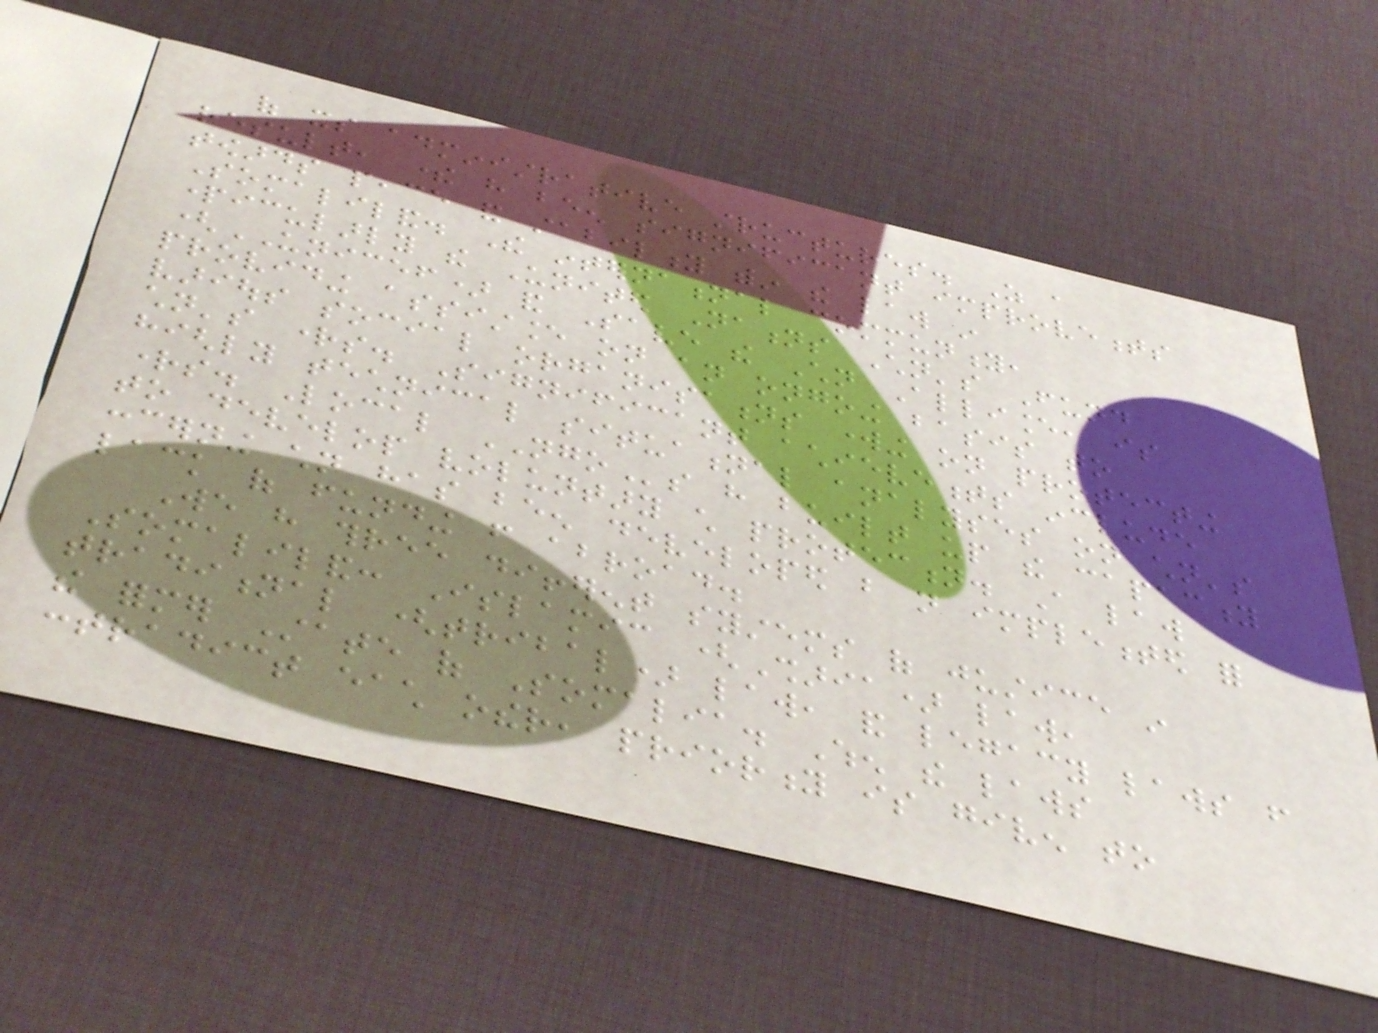of its administrative structures. As a
result, there have been significant improvements
towards peace and stability within the law in
Somaliland. The international community,
particularly the United Nations Children's Fund
(UNICEF) and Save the Children Alliance, is
providing assistance on an ongoing basis to
various social organisations working on protecting
children's rights. Significant achievements include
highly technical situational analyses on children's
rights. Local NGOs have built up the capacity
to develop voluntary child protection. A law
concerning children has been developed but not implemented for
lack of funding from abroad.
We have three different systems of justice in
Somaliland: Islamic (Sharia) law,
traditional (tribal) law, and legacy laws from
the former State of Somalia. When the laws
contradict each other, priority is given to
